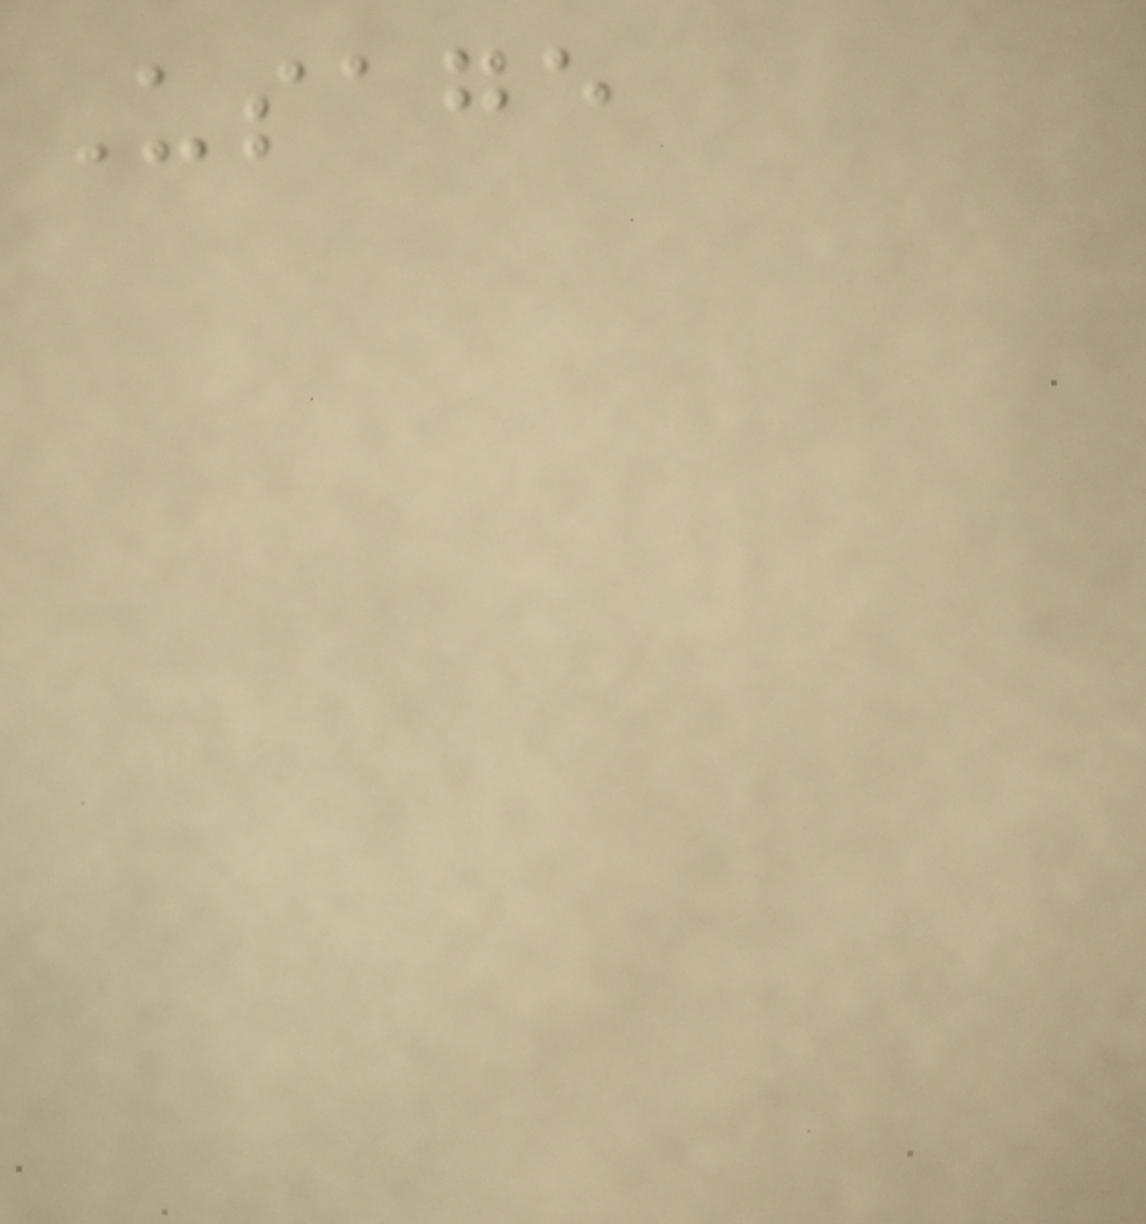Usage
